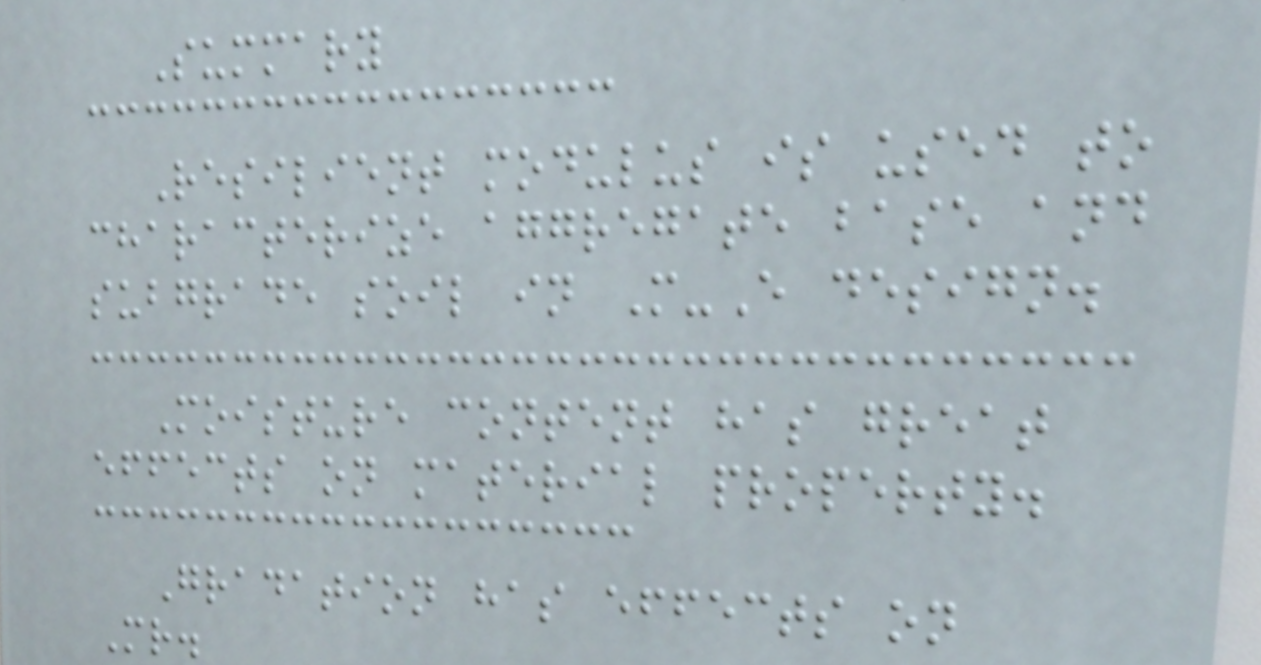Summary
Resilient modulus is used to
characterize aggregate base and
subgrade soil in M-E design.
Moisture content has great
effects on material property.
Gradation has effects on
Mr.
